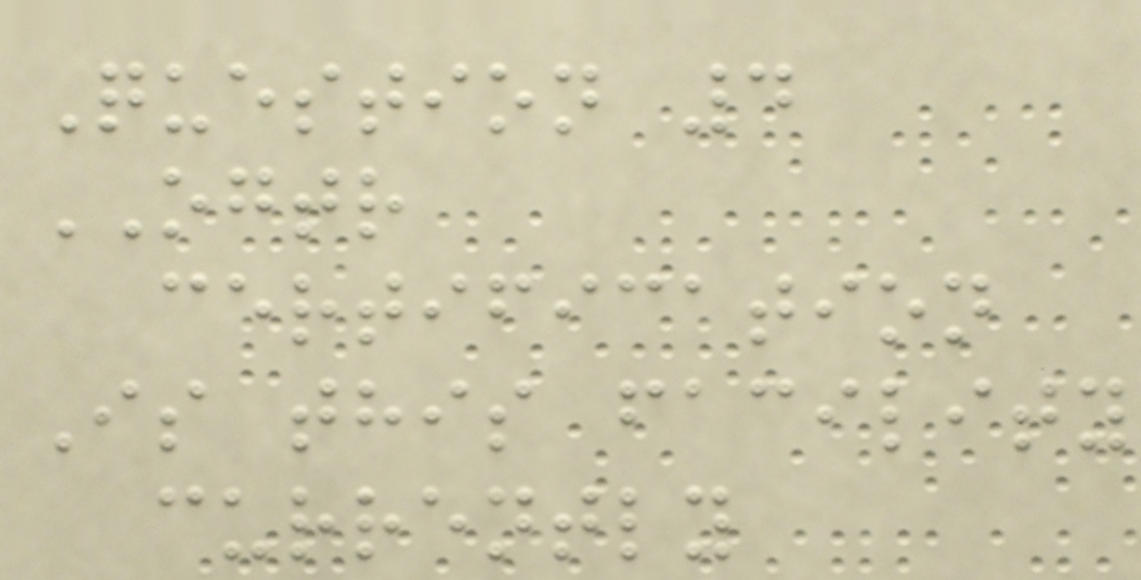Question 4
OGTR
certification
Is this facility
currently
